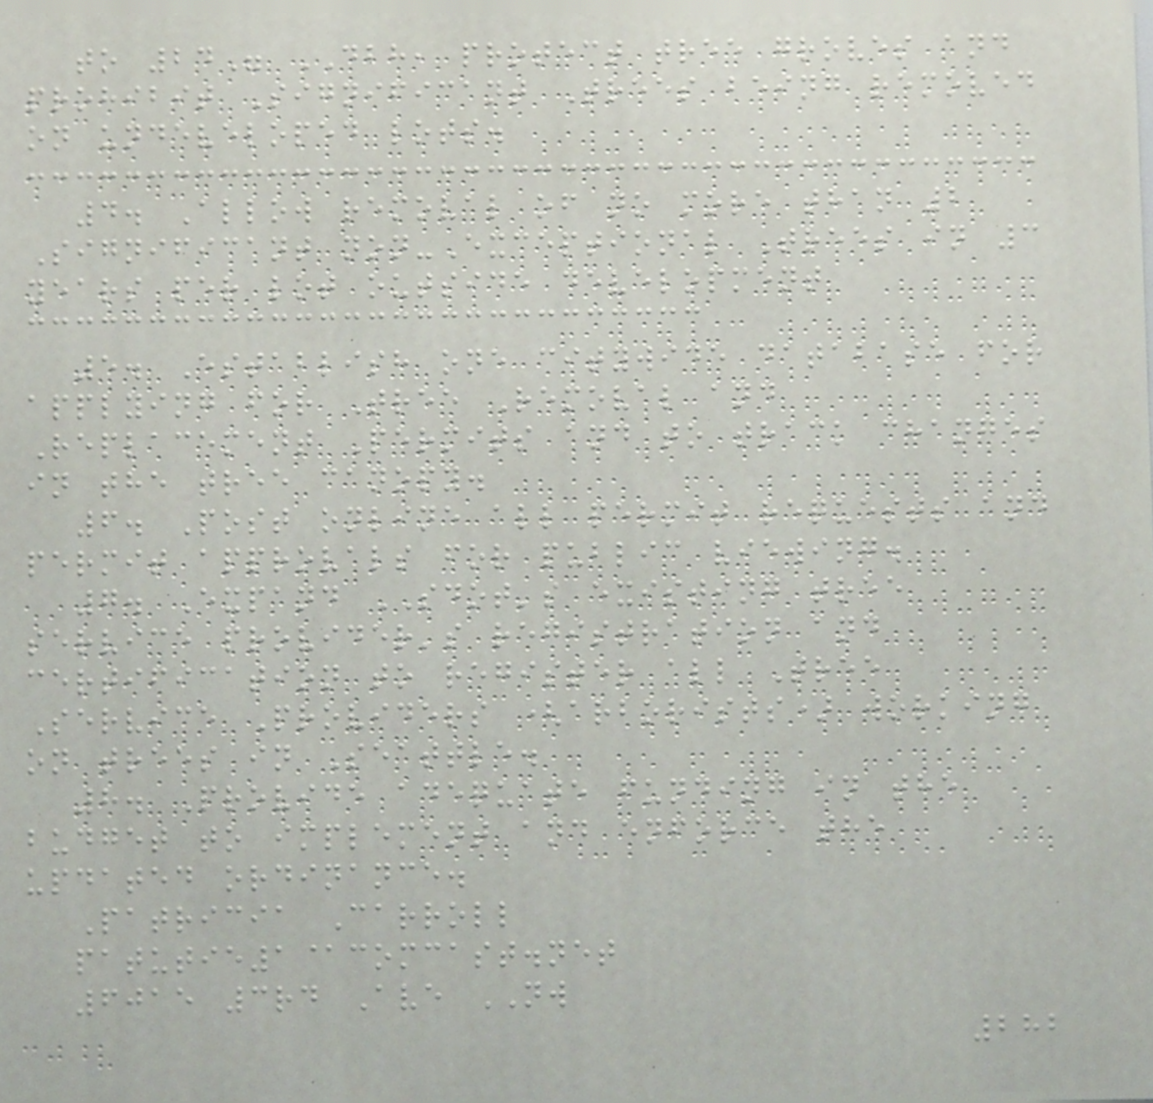to 24" DBH, protect tree groves and
prohibit Significant Trees being removed
on undeveloped lots.
4. Allow removal of no more than 2
Significant non-Exceptional Trees in 3
years per lot outside development
5. Establish one citywide database for
applying for Tree Removal and
Replacement Permits and to track changes
in the tree canopy.
6. Post online all permit requests and
permit approvals for public viewing.
7. Expand SDOT's existing tree
service provider's registration and
certification to register all Tree
Service Providers (arborists) working
on trees in Seattle.
8. Provide adequate funding in the
budget to implement and enforce the
updated ordinance.
Patricia Carroll
patutie1@comcast.net
6015 3rd Ave NW
282
